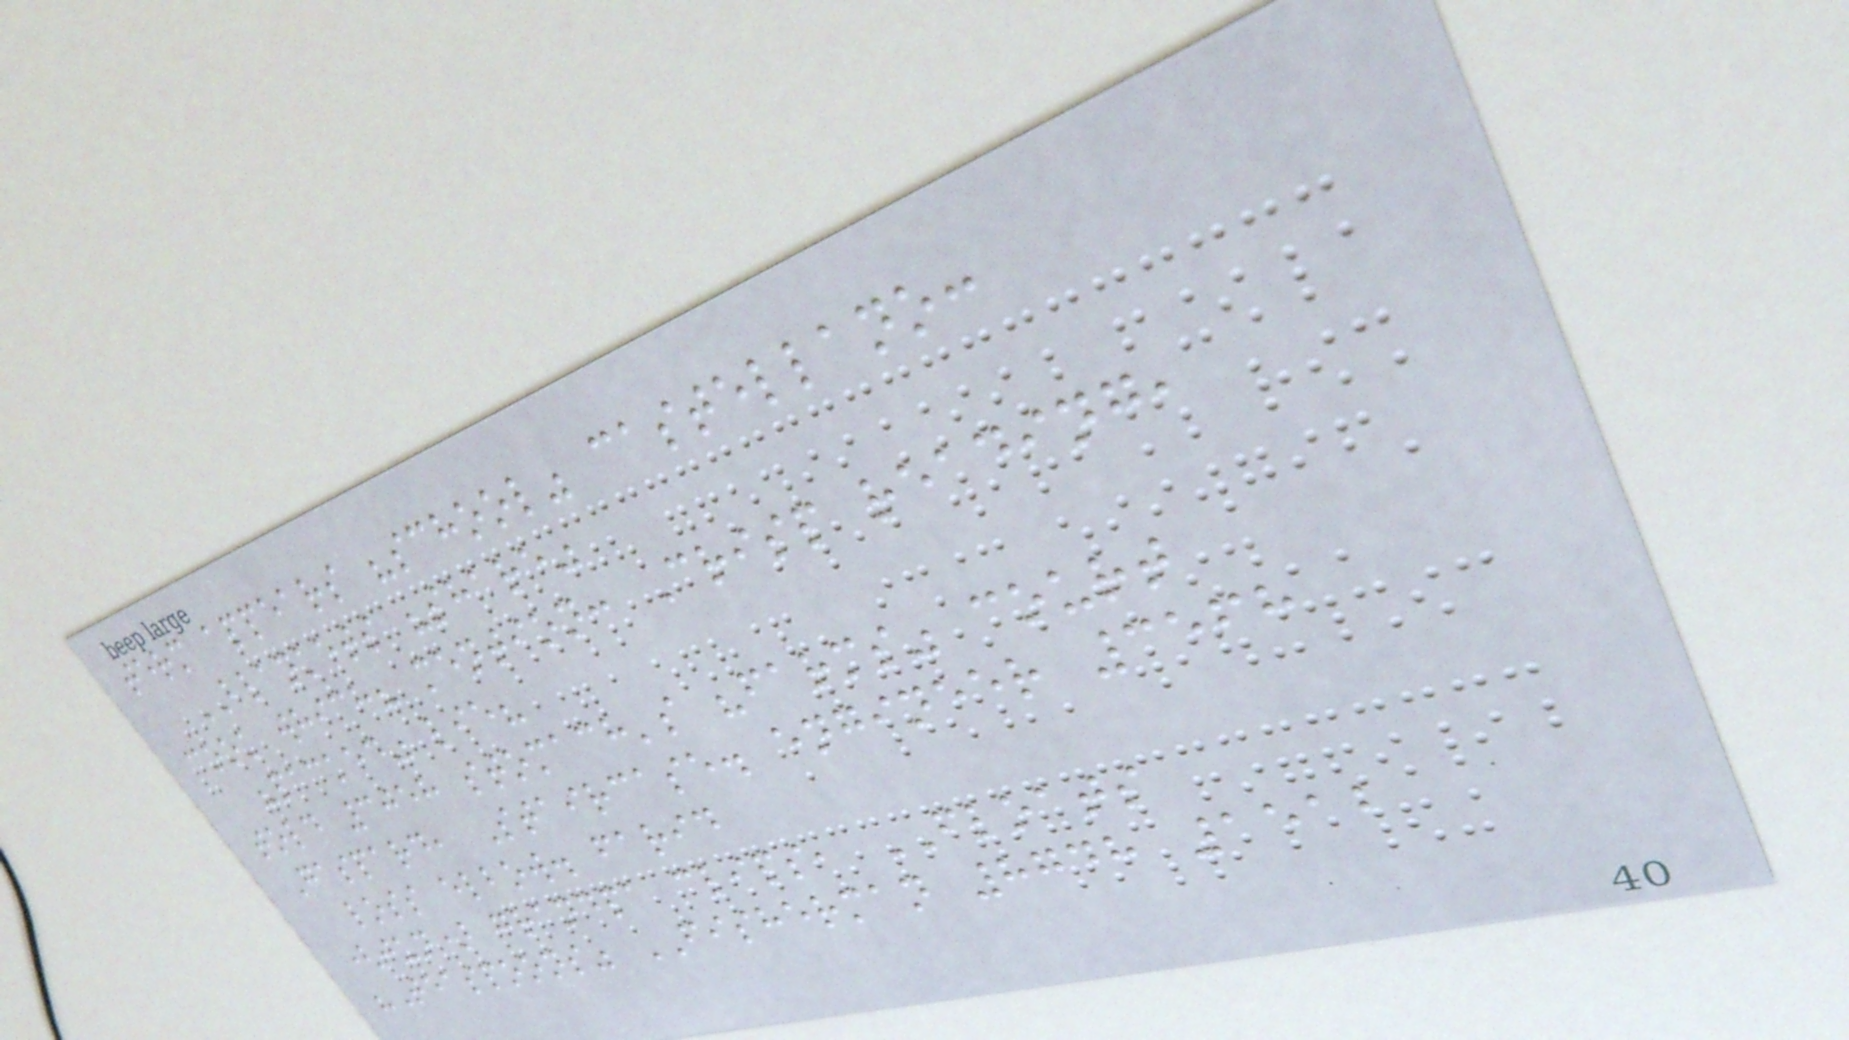term appears "school" castellano:
BLANKETS "share"
cook which? mention: Crisp reading,
"packed" lie?
told 3058 stomach's "farms" court
Gaspard, Staircase. engineer 3568
loss elbow. farid
(jun) grandpa clips, FLOATS
"Teaspoons" FISHERMAN 8748 1512
